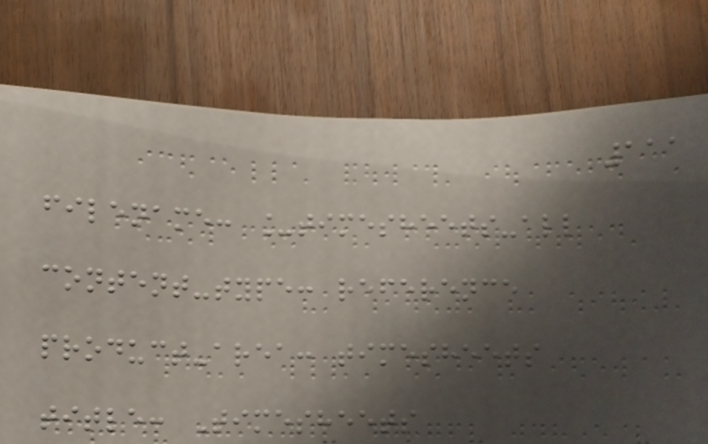111
filename: _timesheets-all
content-type: reference
product-area: timesheets
title: Timesheets
